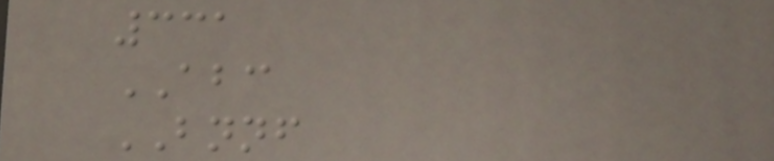331
ABC
BNNF
